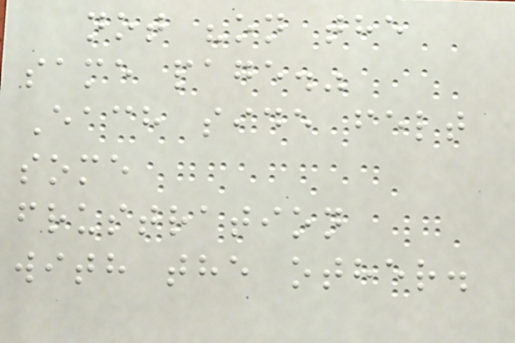not "on the
same page."
Each side felt
some
frustration
with the other.
